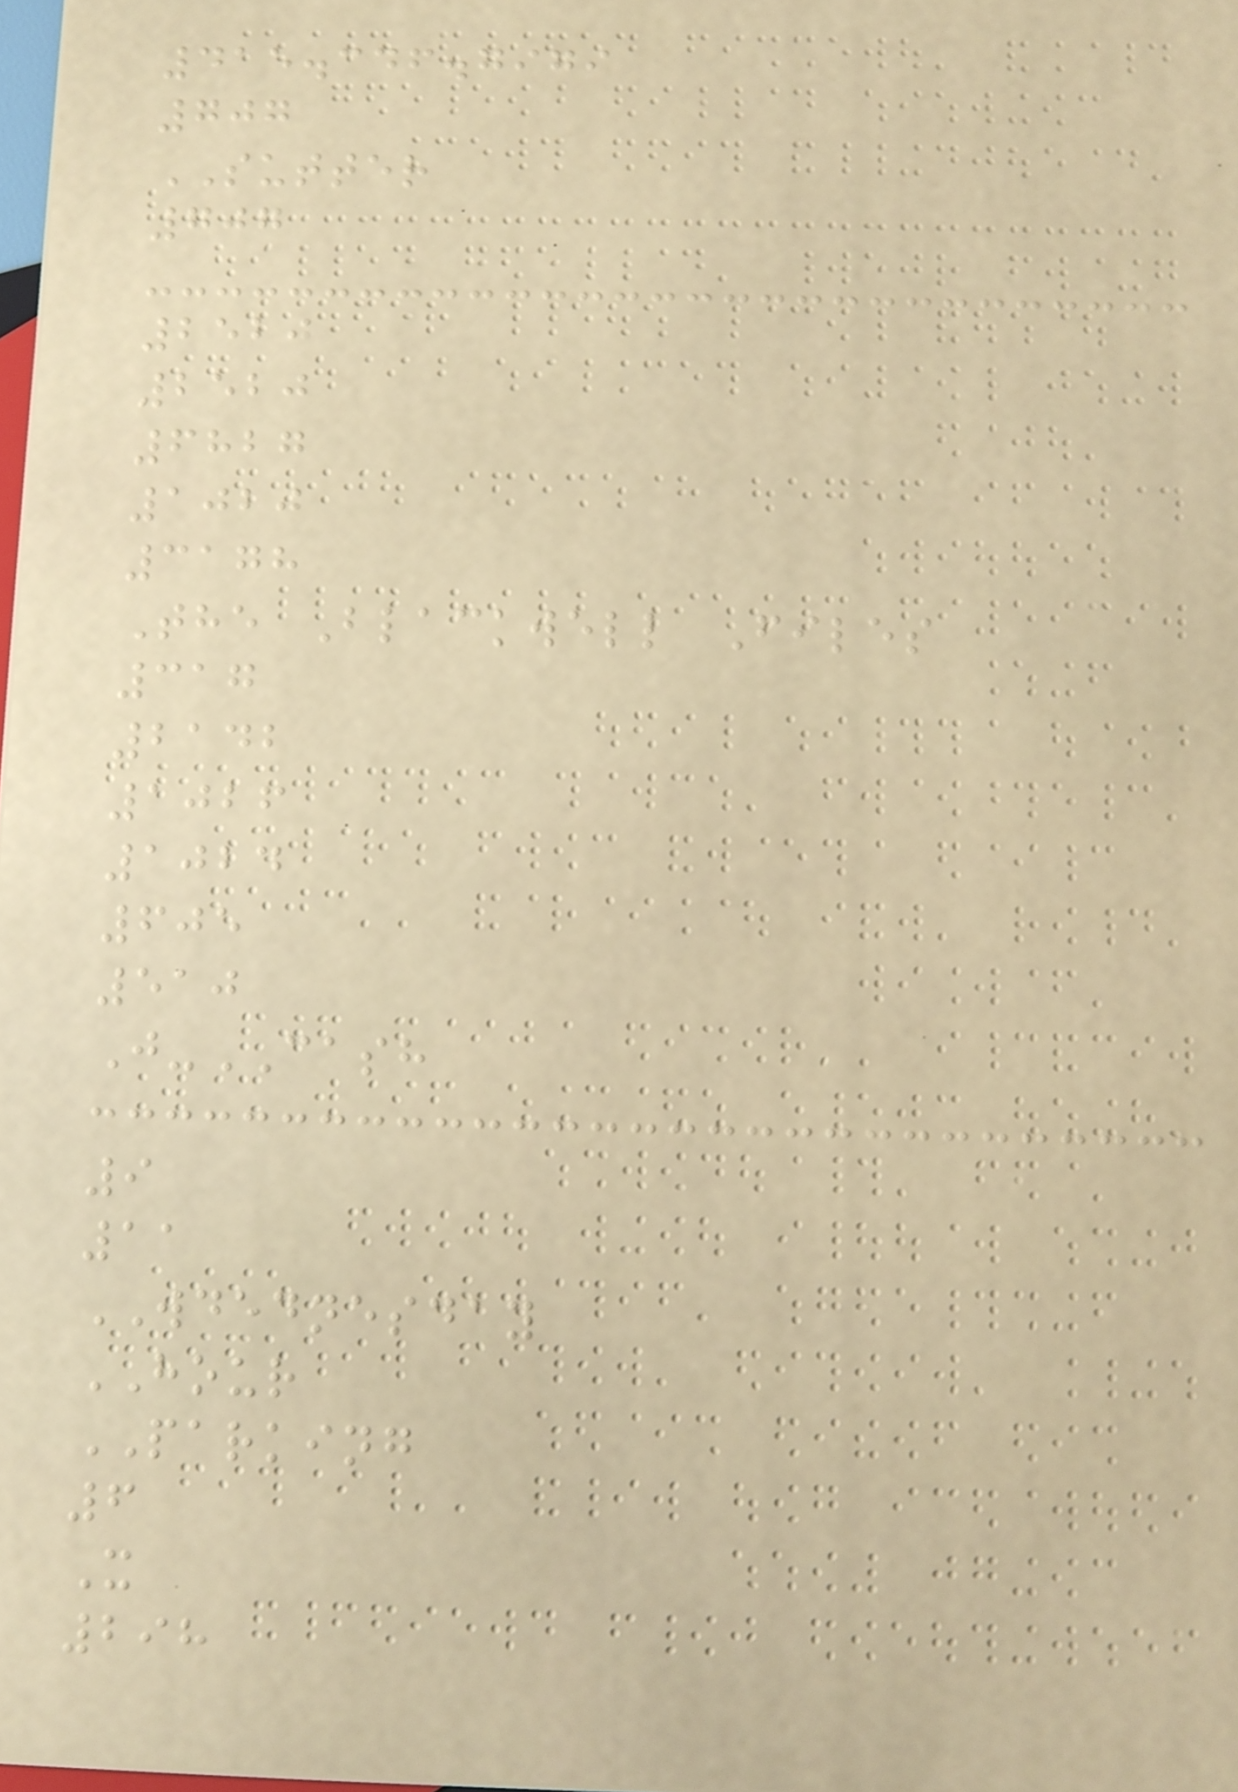415.346.7979
707
SUTTER
707
2520
2520
6827
1020
3178
The Blackwell Files
317
2142
1026
1024
605
510
J-CASH
9
11
WDEDNESDAY
HOUR
PARKING
6
X
298
